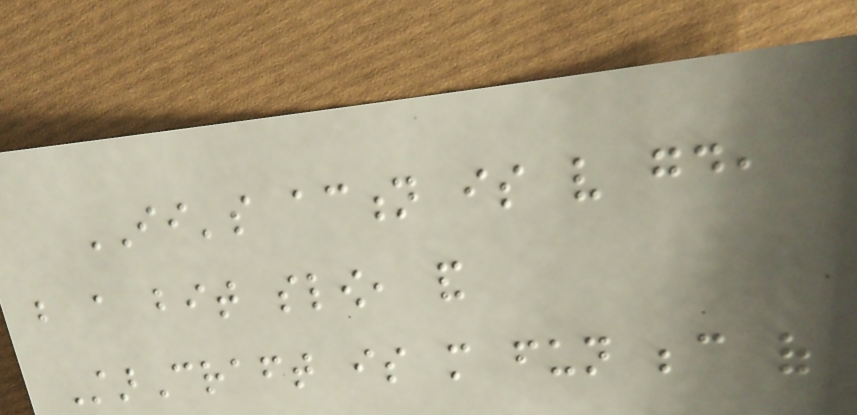II's action is very good,
but a bit slow, and
StarCraft is more fun because of
